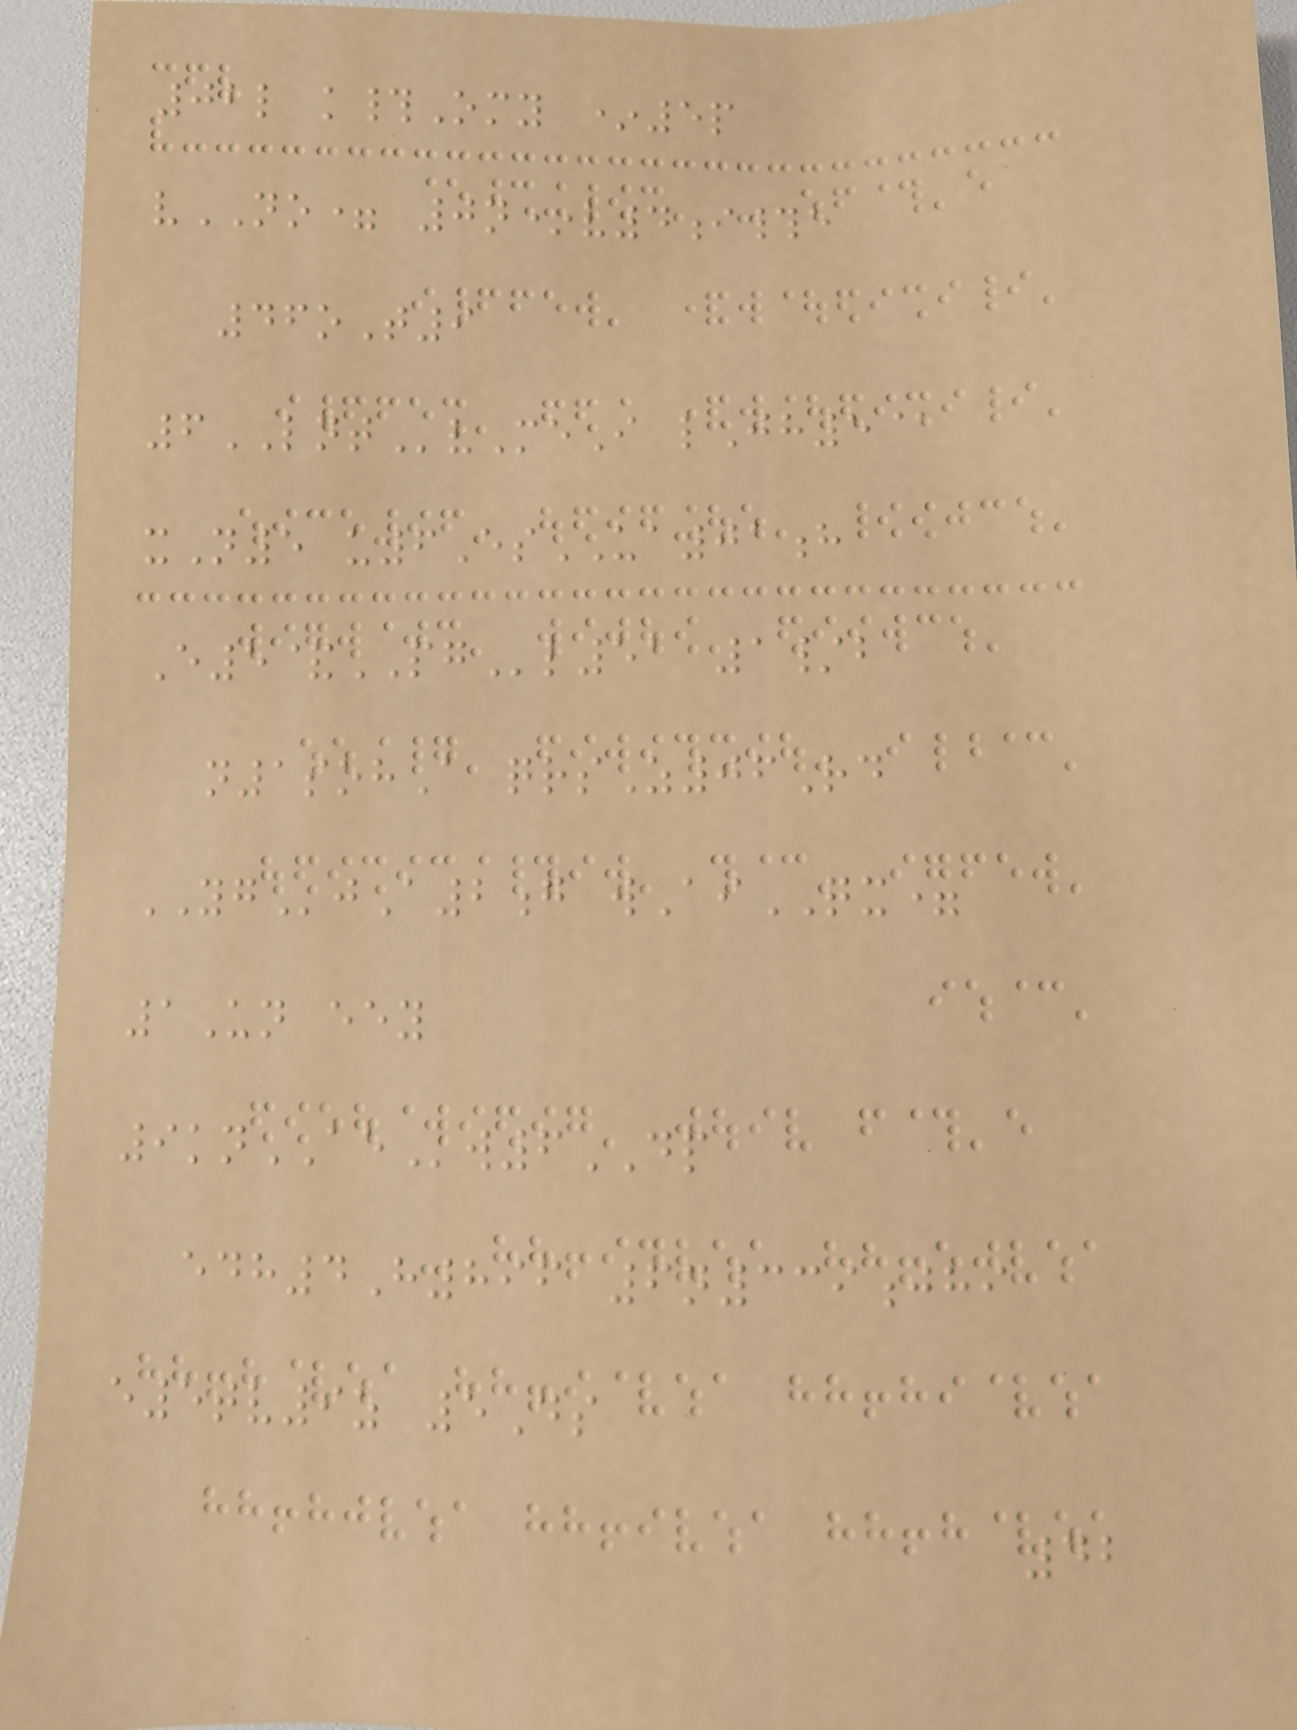02l k#Omy *5p
vNO= 0n*v4i#e
46oT9
6LNTvMeI lJh5@
xN5 u6EsUA01h
E5&PGl51 1/b
n1sohA qrsZ06Rd
YGjA2g wAiQX=
1Un eey
9knAEw6DP
edh4H896 6n339jhi
e5tv9z 5Ds
42
